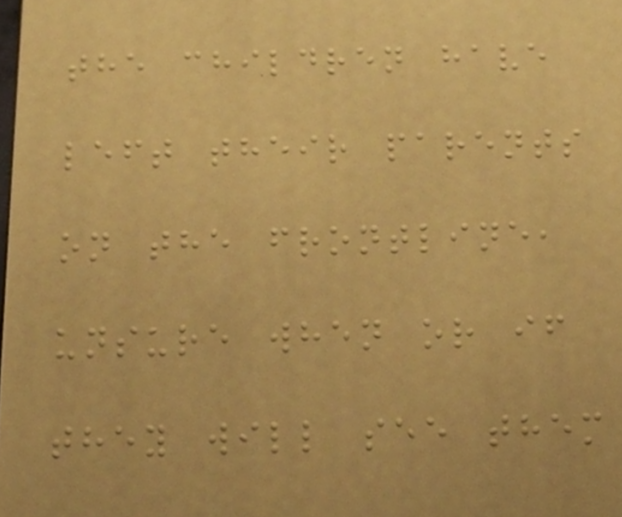the children have
left their parents
on the frontline,
unsure when or if
they will see them
